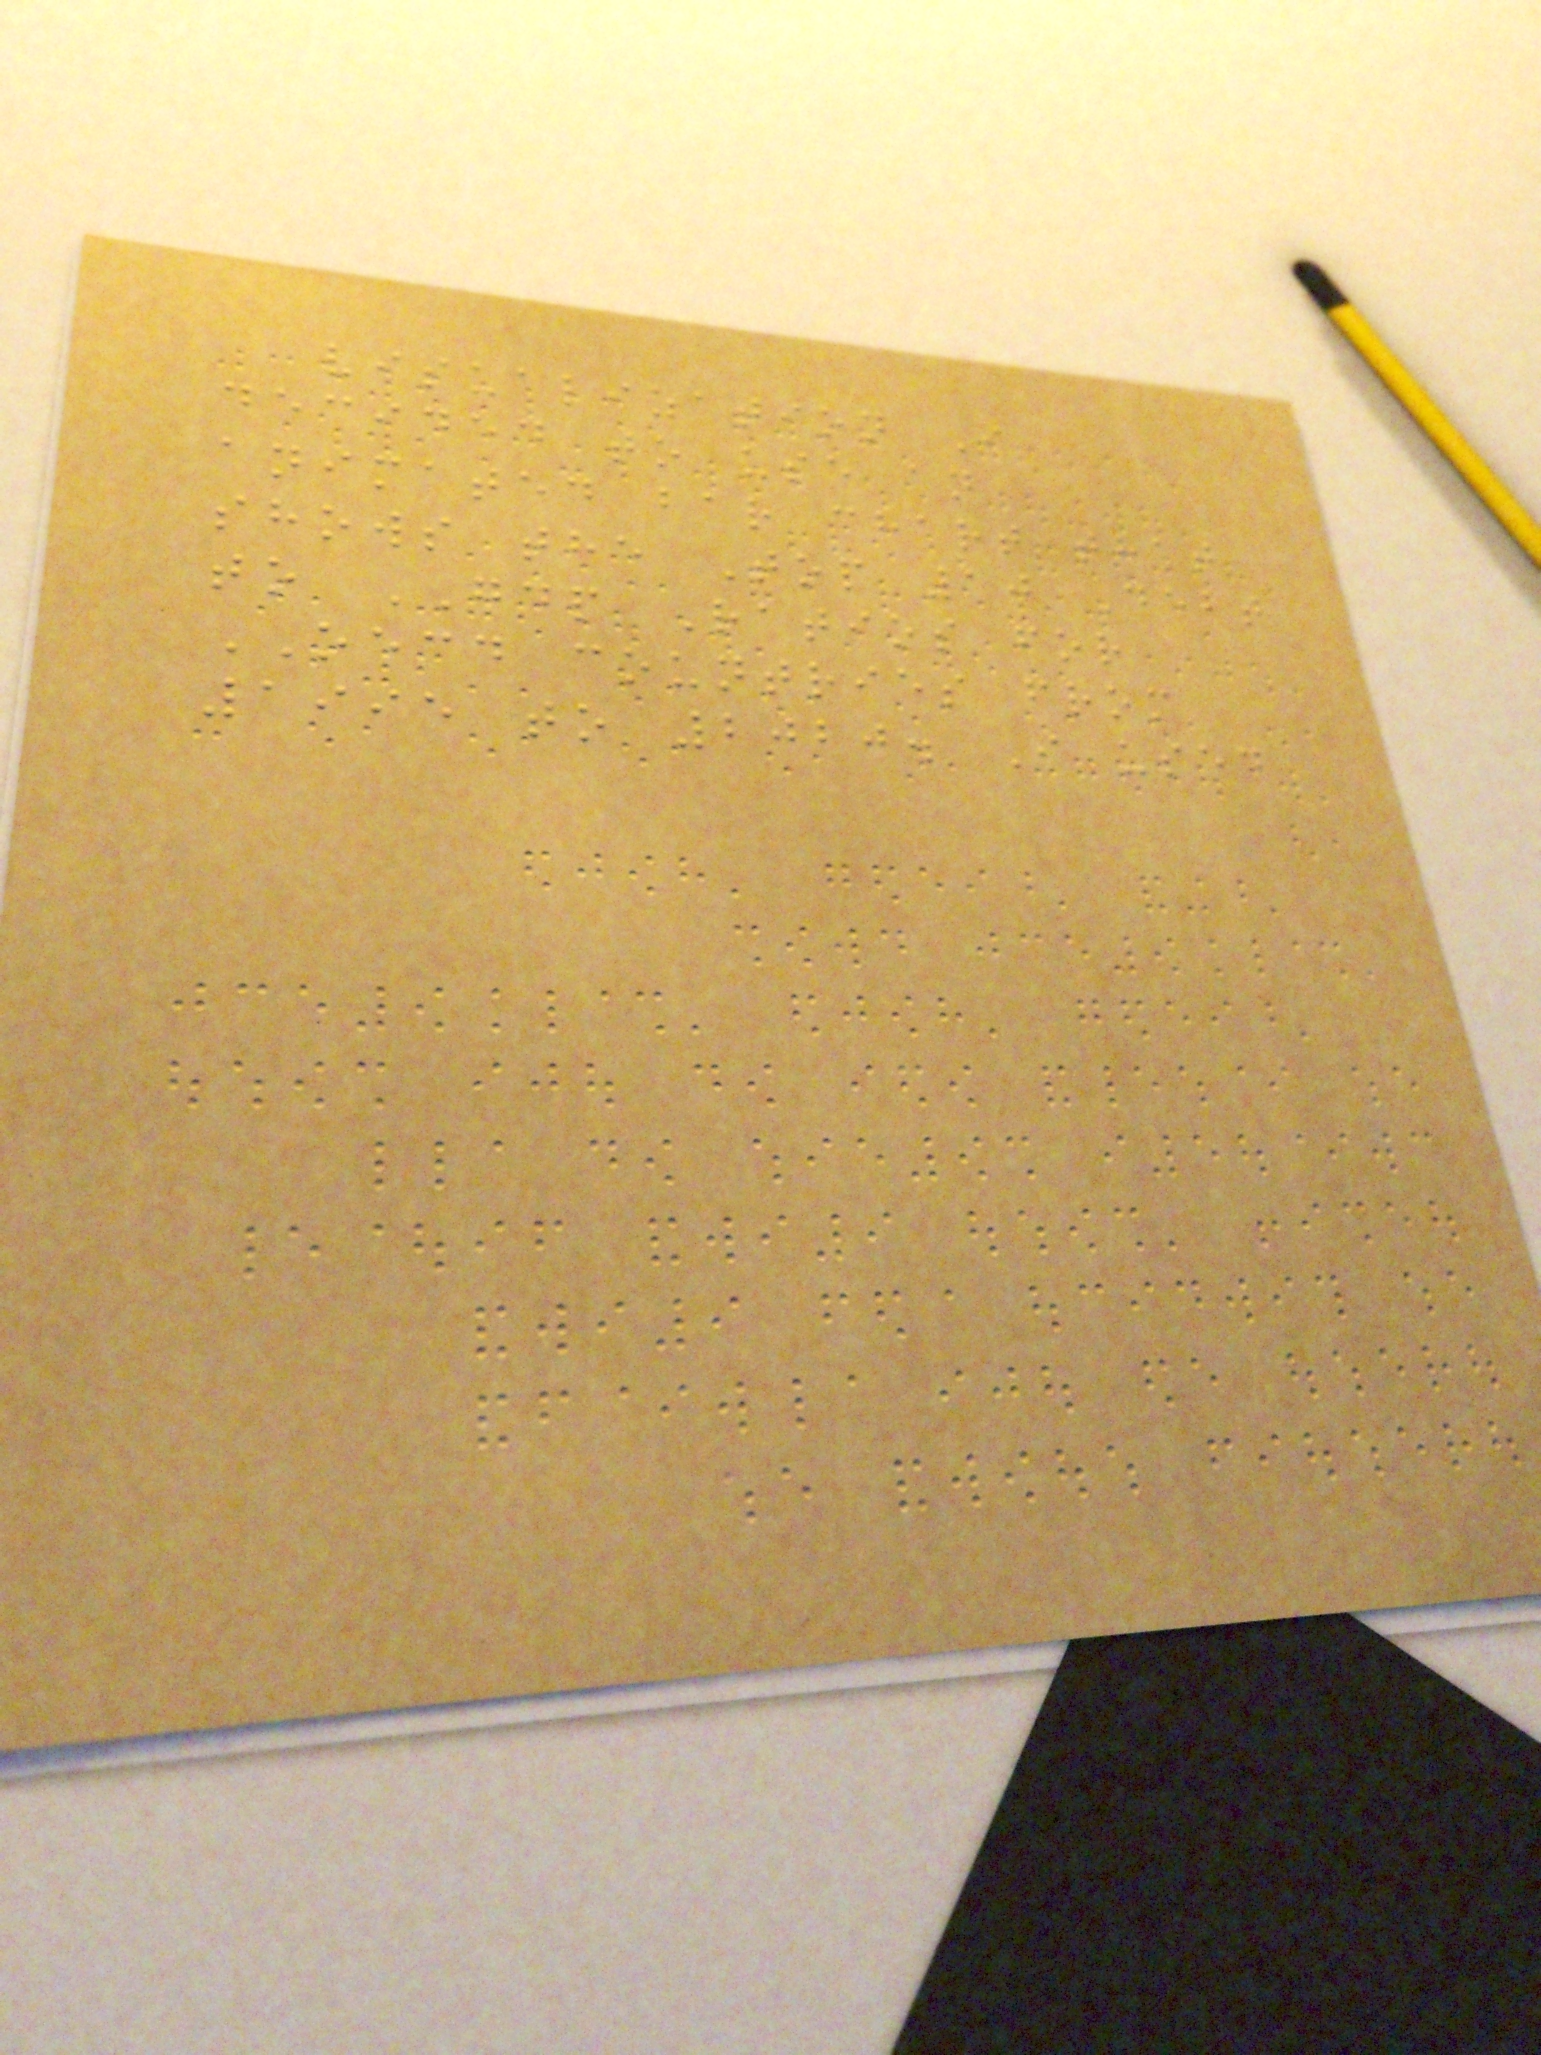visualization I
decided to use an
animated bar chart that
shows the Top 10 Debt
to GDP Ratios for
OECD countries from
1995 to 2020. I used
